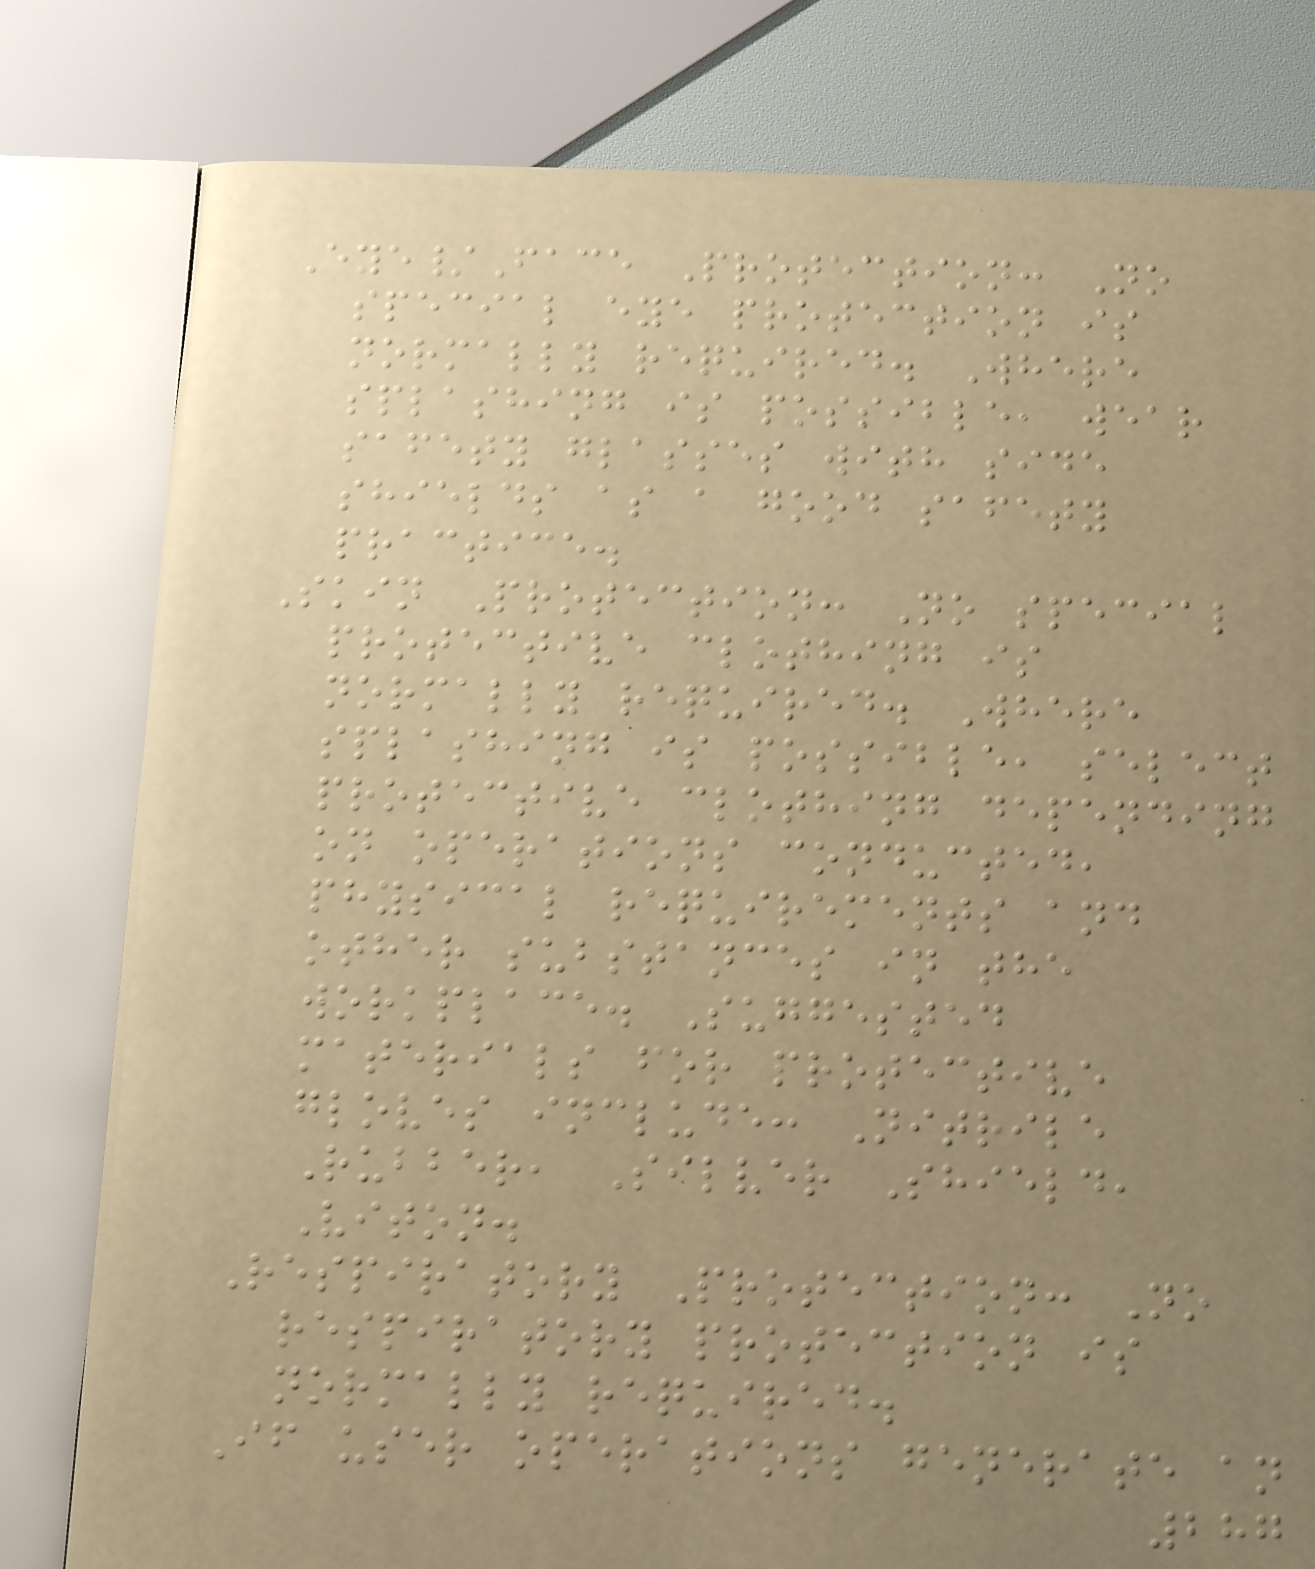Eye/Face Protection: No
special eye protection is
normally required. Where
splashing is possible, wear
safety glasses with side
shields as a good safety
practice.
Skin Protection: No special
protective clothing is
normally required. Where
splashing is possible, select
protective clothing depending
on operations conducted,
physical requirements and
other substances in the
workplace. Suggested
materials for protective
gloves include: Nitrile
Rubber, Silver Shield,
Viton.
Respiratory Protection: No
respiratory protection is
normally required.
If user operations generate an
287
